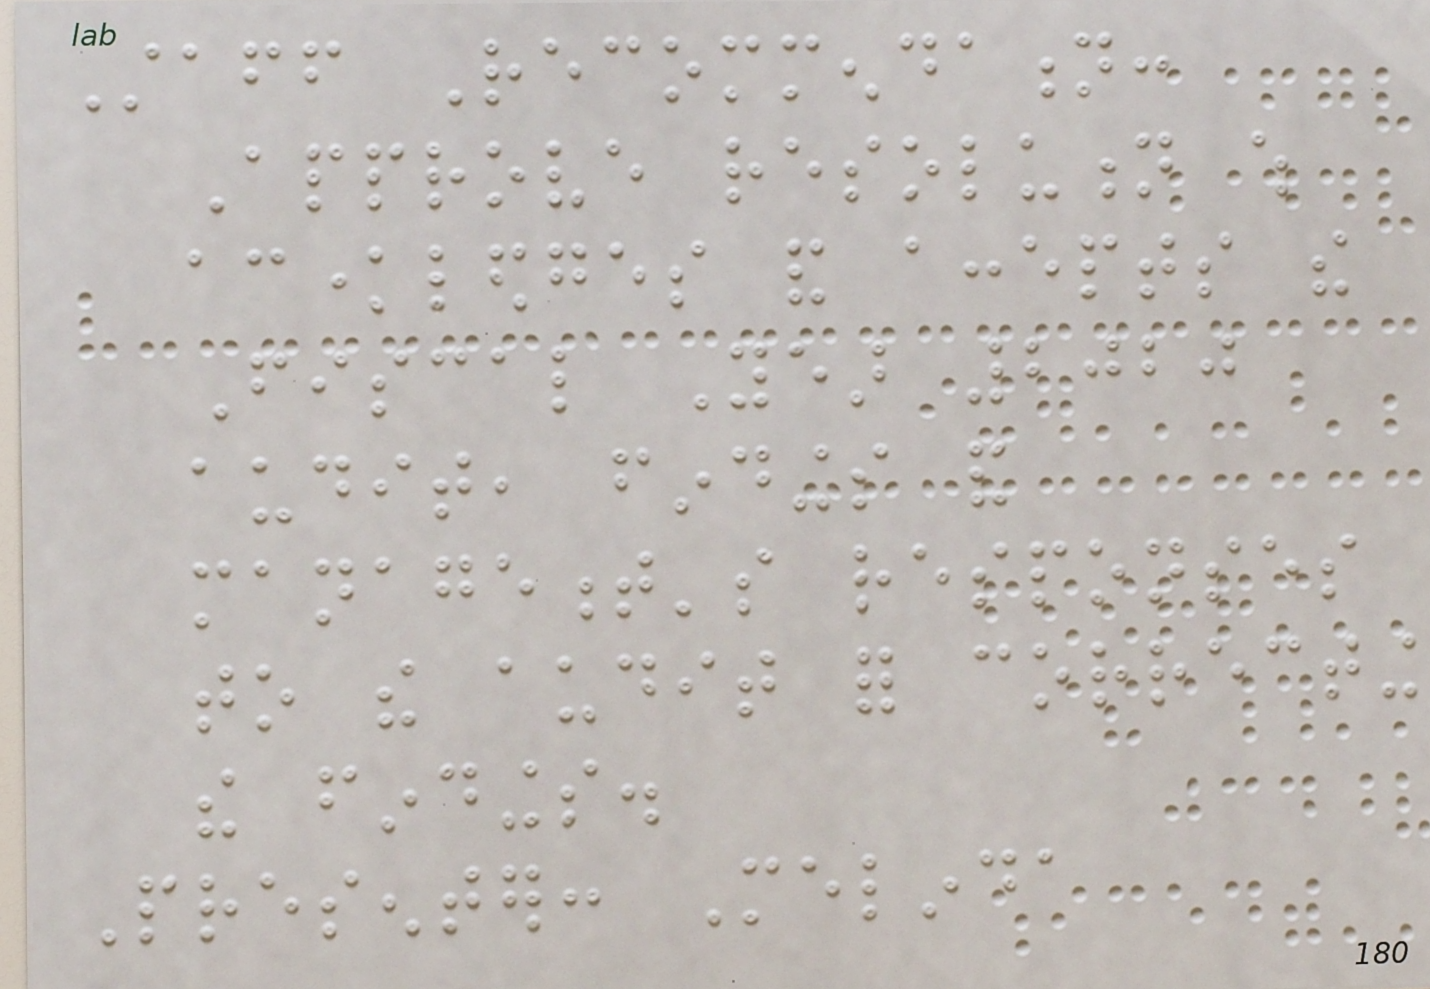Staff Recommendation:
Approve resolution which
acknowledges and accepts the
Fiscal Year 2020
audit, findings and
management's responses
to the audit for correcting
the findings.
Presenter: Melinda
